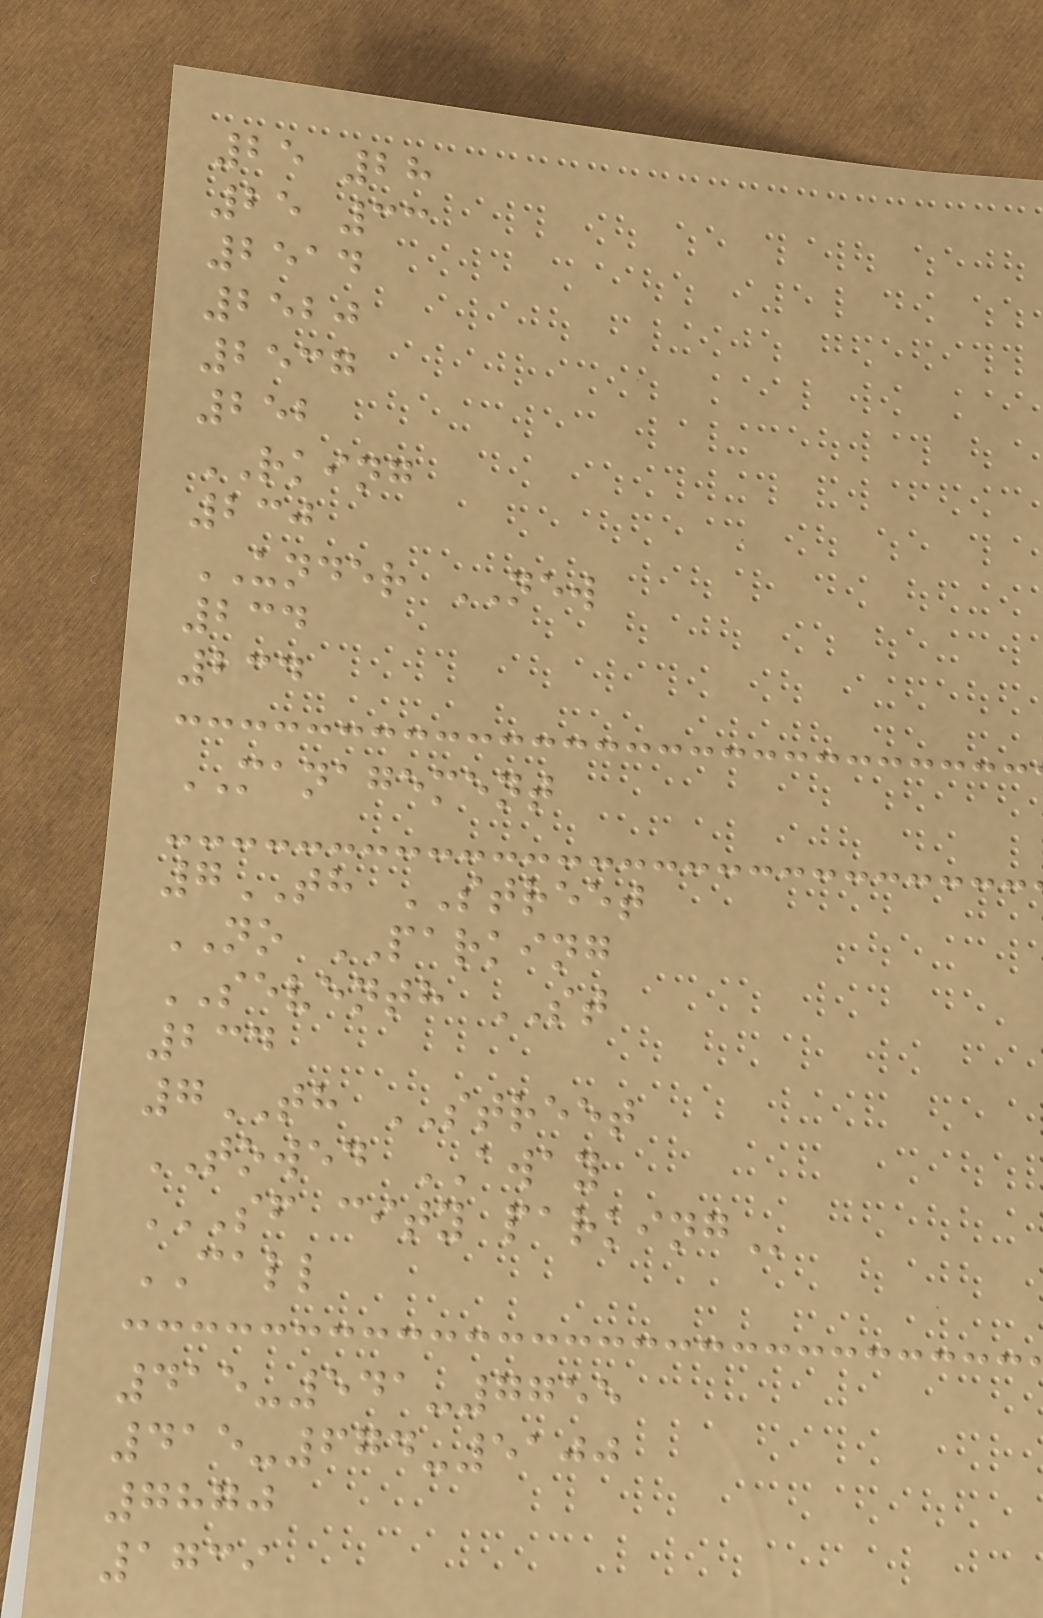25 28
25 33
2514
2520
2537
252
RKING
230
UNDER NEW
234
234
MANAGEMENT
7TH STREET
NO PARKING
SEVENTH ST
234
7TH STREET
TOWED AWAY
SF CITY PARKING
CALL
415-541-7755
415-674-5100
7870
1739
